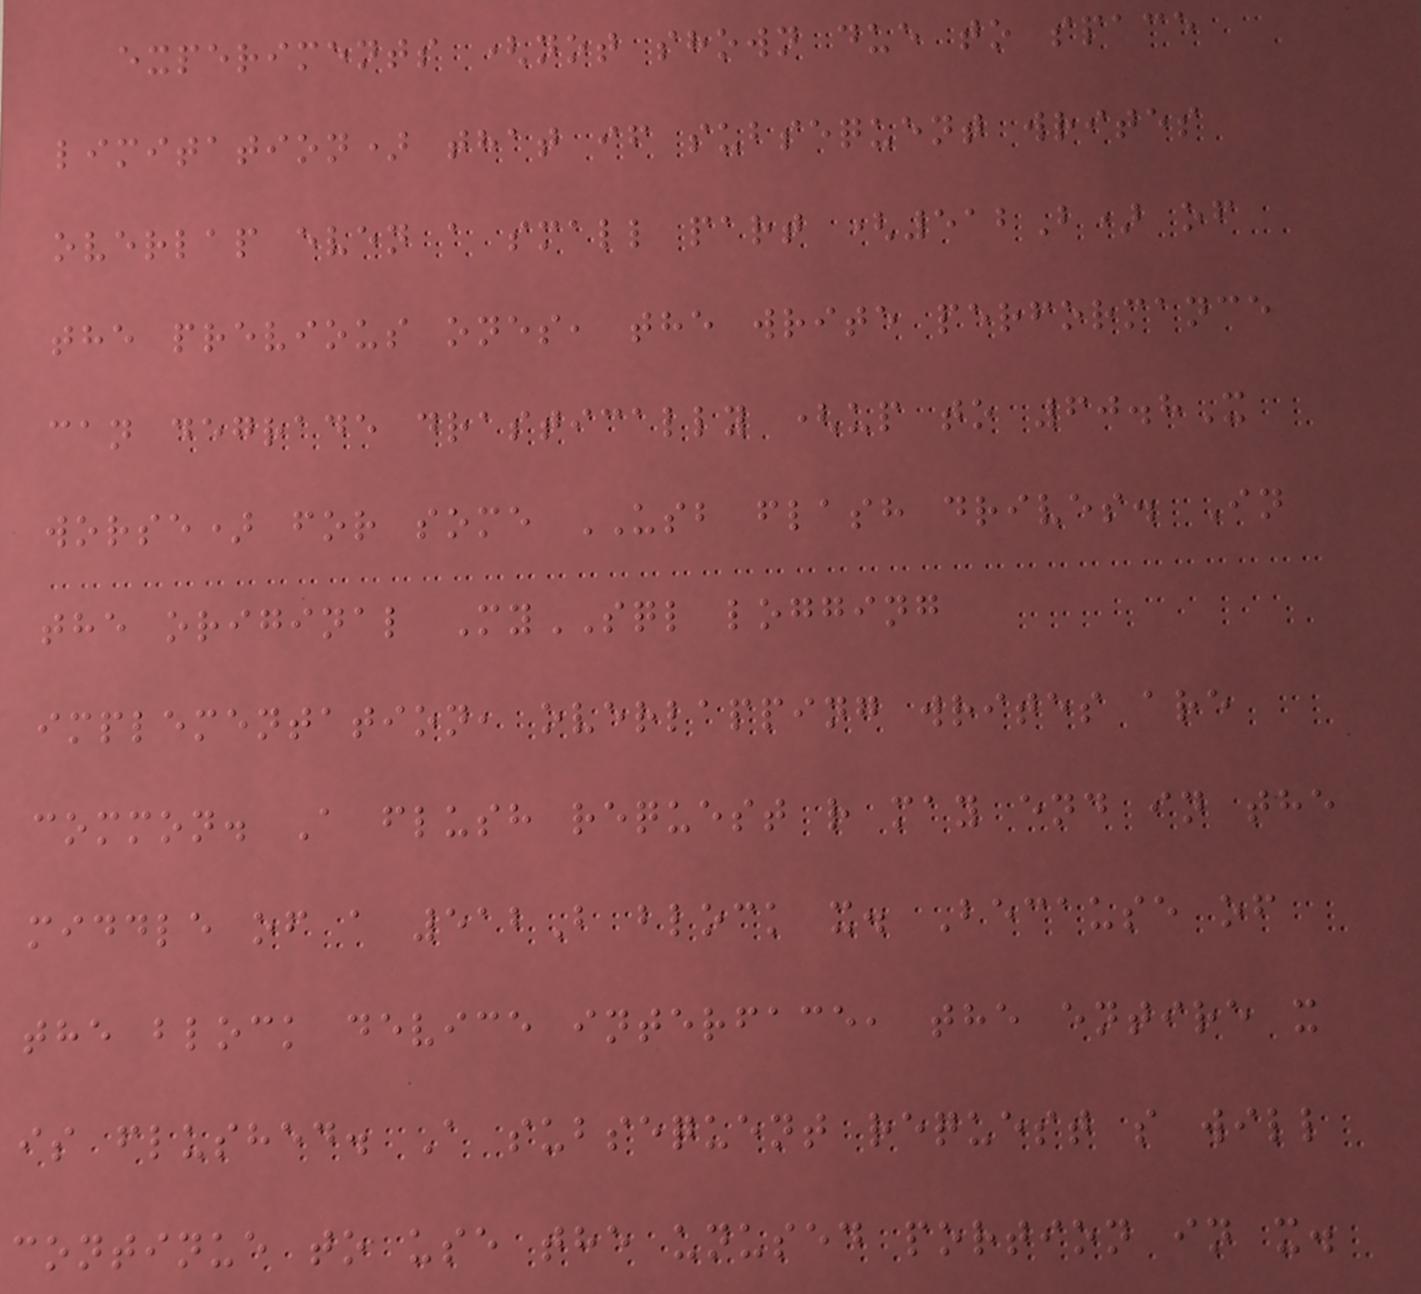experiments (not shown due to space
limitation) that if subsequent writes
overlap even a small part (512B) of
the previous ones, the write performance
can degrade drastically (up to 60.8X
worse) for some USB flash drives. In
the original MySQL logging
implementation, overlapping writes are
common. A flush request r may end in the
middle of a 512B block x. Because of
the block device interface, the entire x
is flushed. A subsequent request s will
continue to use the unused portion in x.
